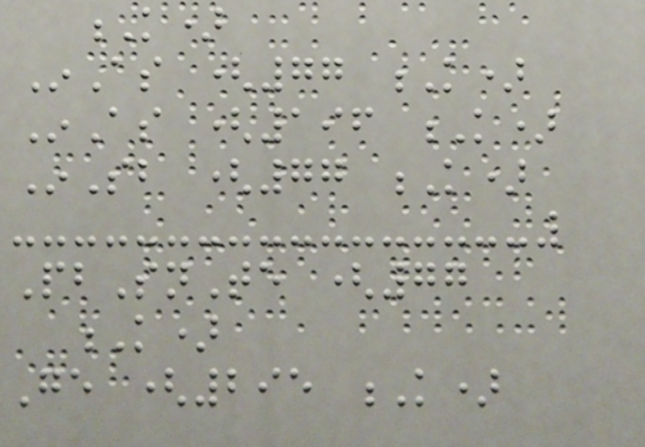K)
InAs (77 K)
InAs (196 K)
InSb (77 K)
PbSnTe (77
K)
Ge (295 K)
